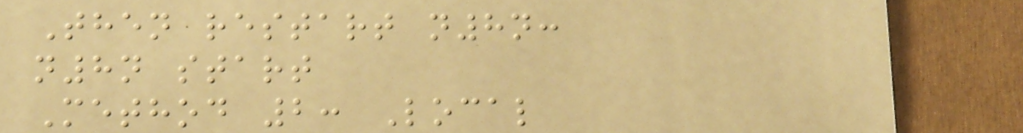Then restart n8n:
n8n start
Method 2: Local
